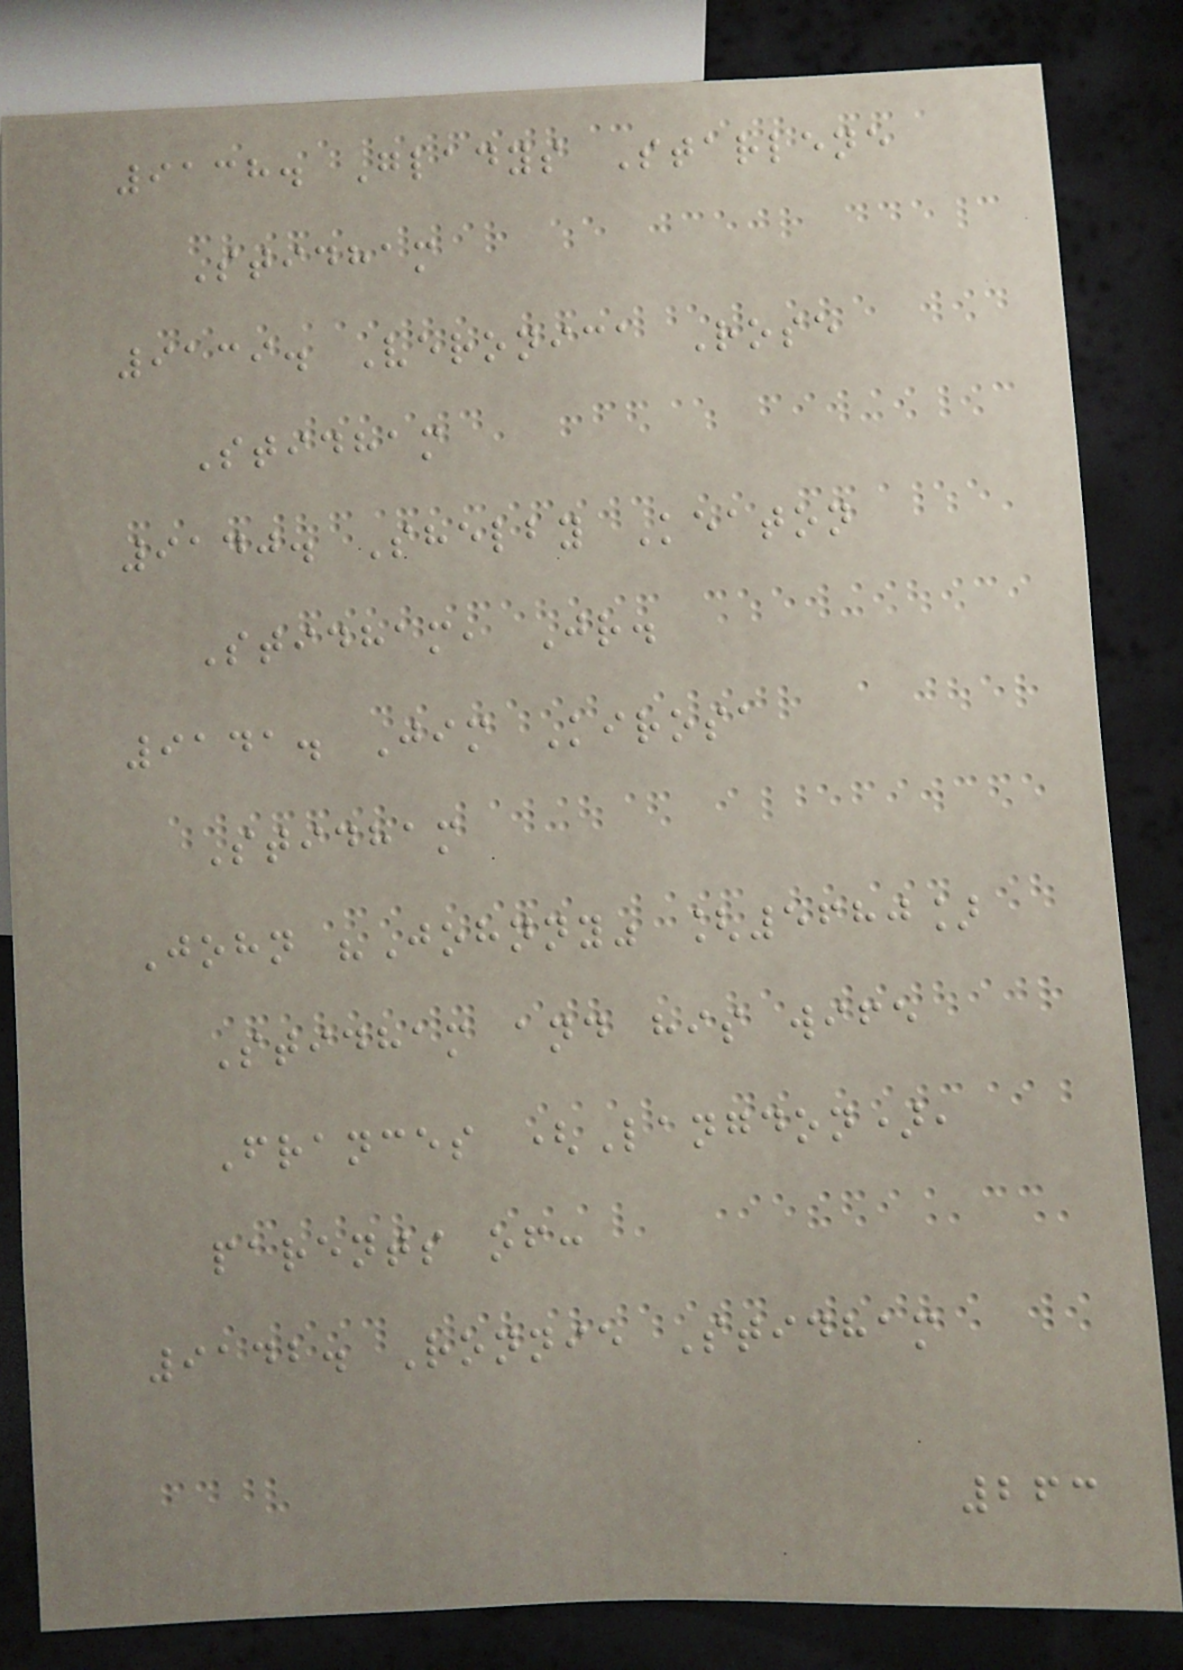9138. Gladys Starlene
Stidham
9139. Veronica Rose
Stidham
9140. Shelby Keaton
Stidham, Jr.
9141. Jim Kirosa
Stidham
John "Johnny" [5680]
Stidham and his wife
Frances (Langdon),
parents of:
9142. Ronnie Stidham
263
